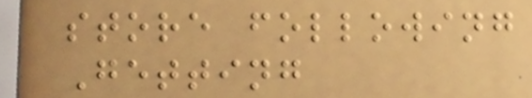store following
Getting
